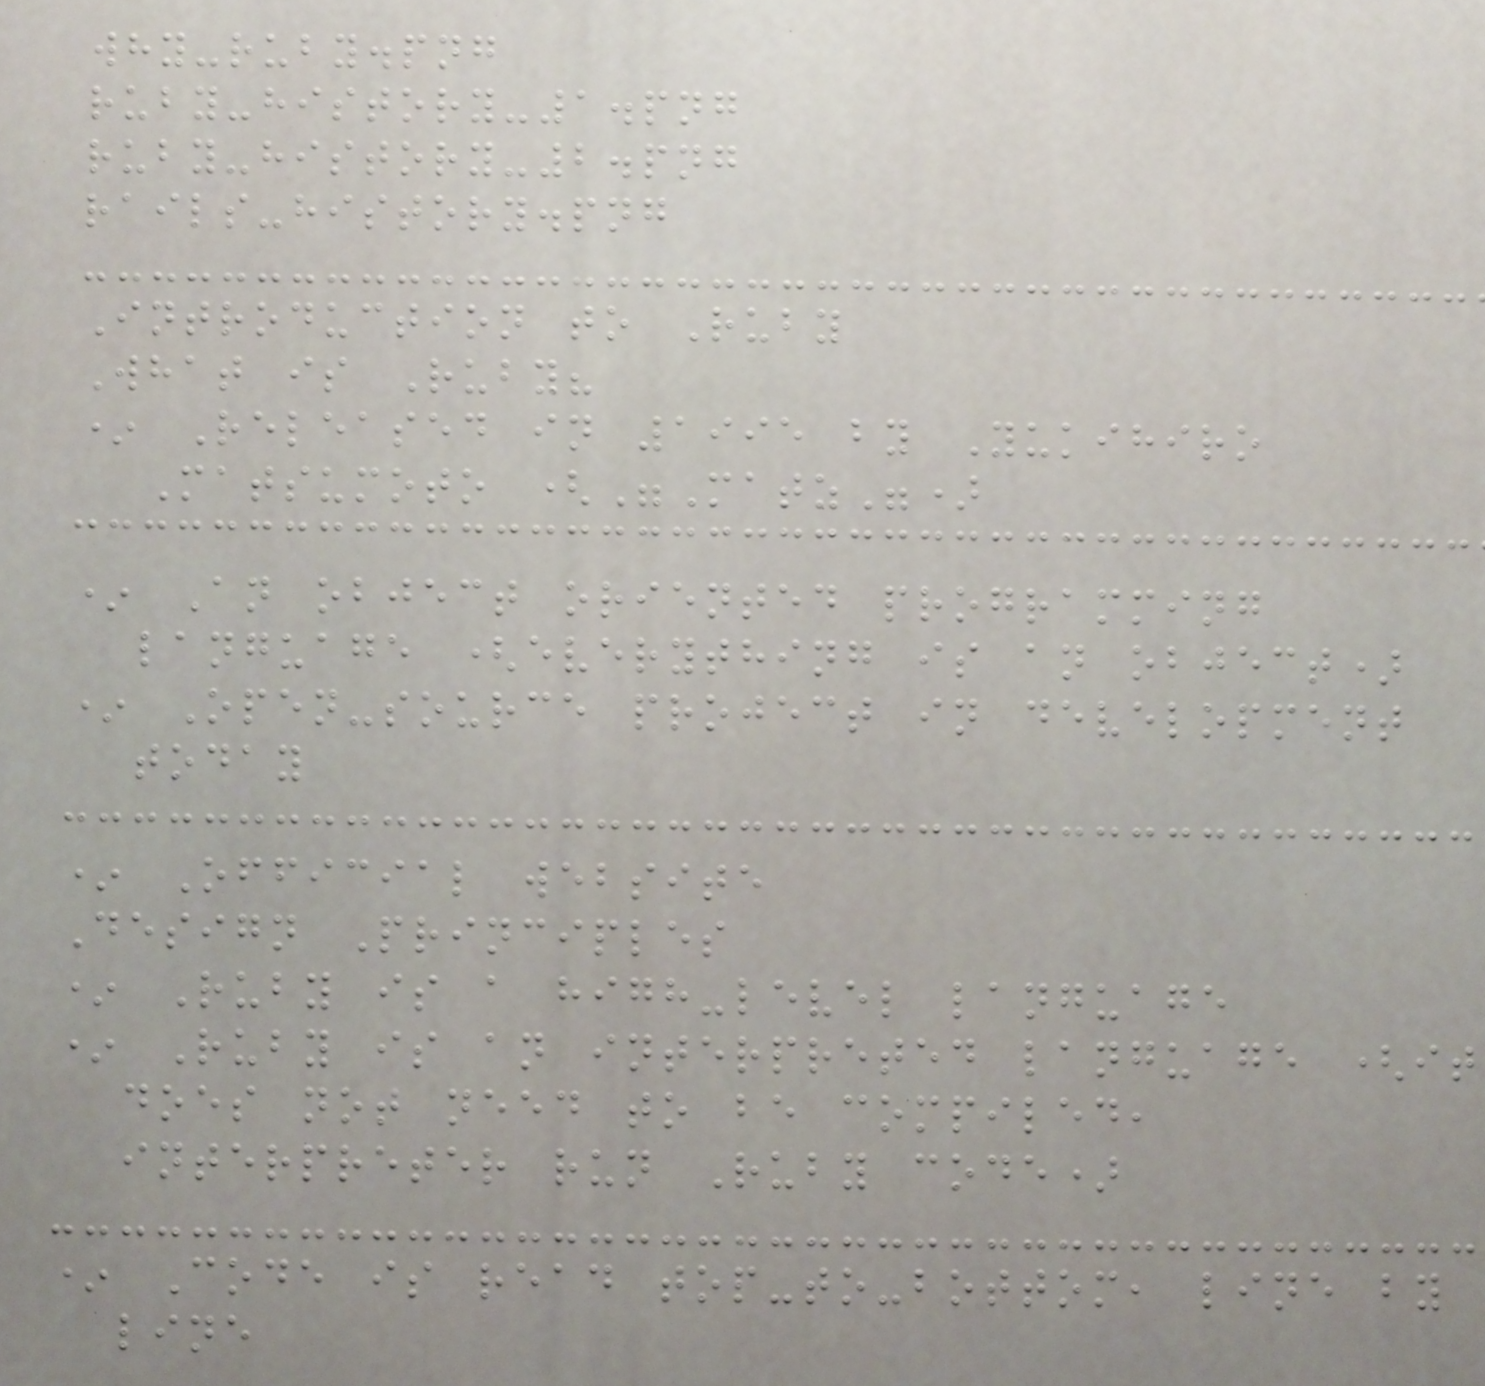why-ruby.png
ruby-history-1.png
ruby-history-2.png
rails-history.png
Introduction to Ruby
What is Ruby?
* Released in 1995 by Yukihiro
Matsumoto ("Matz")
* An object oriented programming
language (everything is an object)
* Open-source project in development
today
* Official website
Design Principles
* Ruby is a high-level language
* Ruby is an interpreted language (it
does not need to be compiled,
interpreter run Ruby code)
* Code is read top-to-bottom, line by
line
